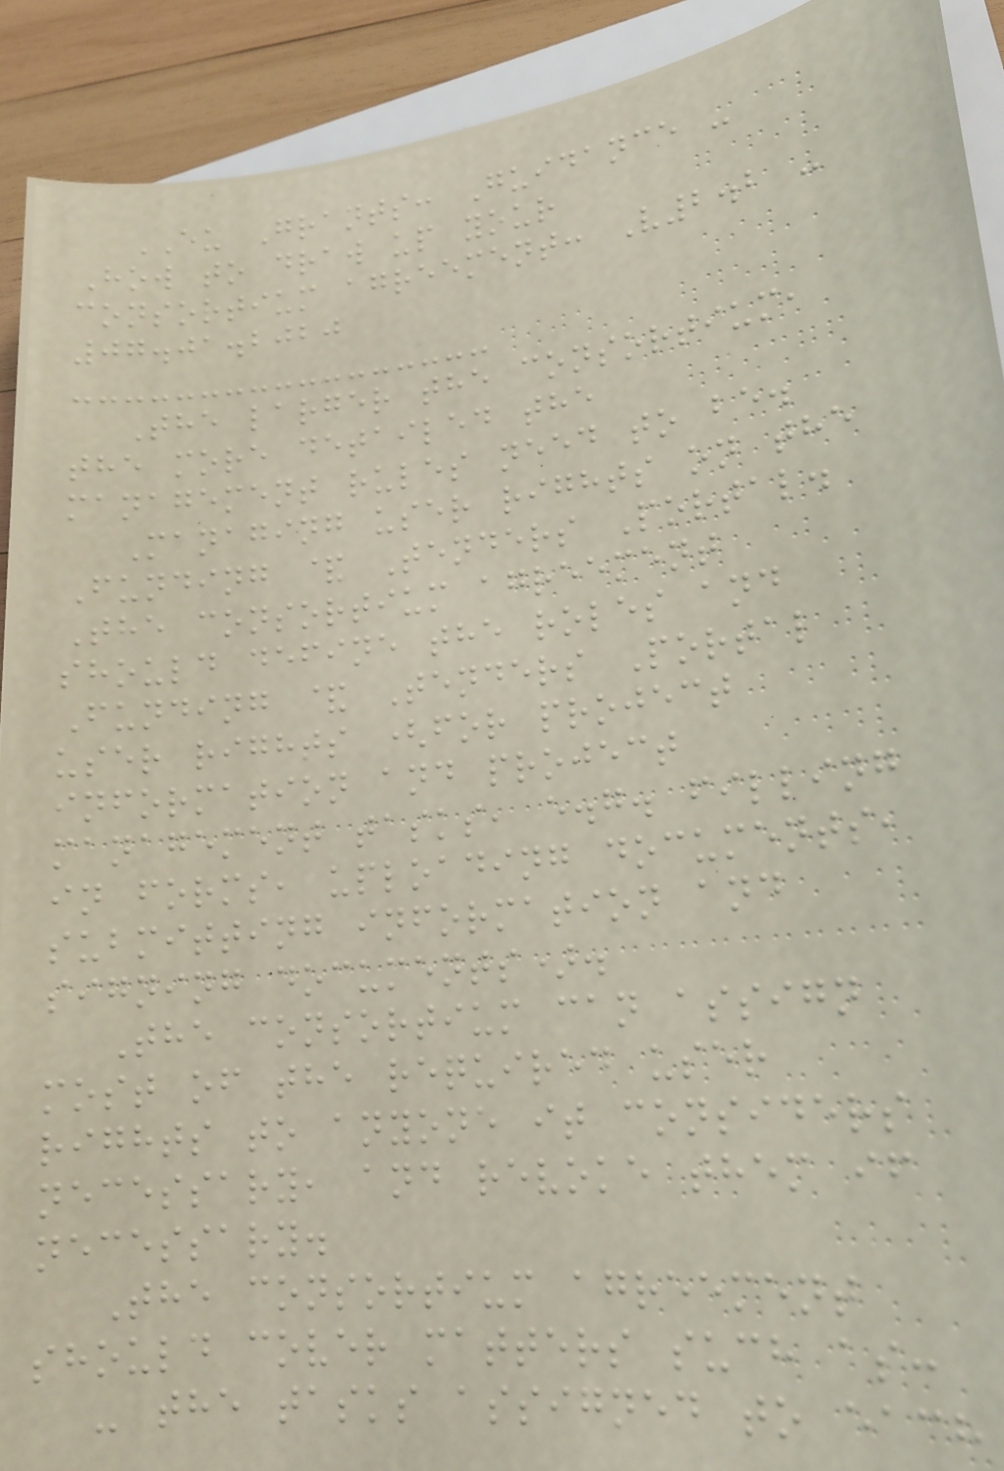EU Grants: Guidance -
How to draw up your
consortium agreement: V2.2 -
07.01.2020
The larger the consortium,
the more detailed the
management rules need to be.
Managing user rights on the
Funding & Tenders Portal.
The consortium agreement
should define the roles and
Funding & Tenders Portal
user rights (for project
information and project
management tasks, e.g. filling
in forms, uploading documents,
submitting information and
signing documents).
The consortium can assign
most of the required user
rights to anyone it considers
necessary, and revoke them if
necessary.
The consortium agreement
should cover matters such as:
- the tasks assigned to each
